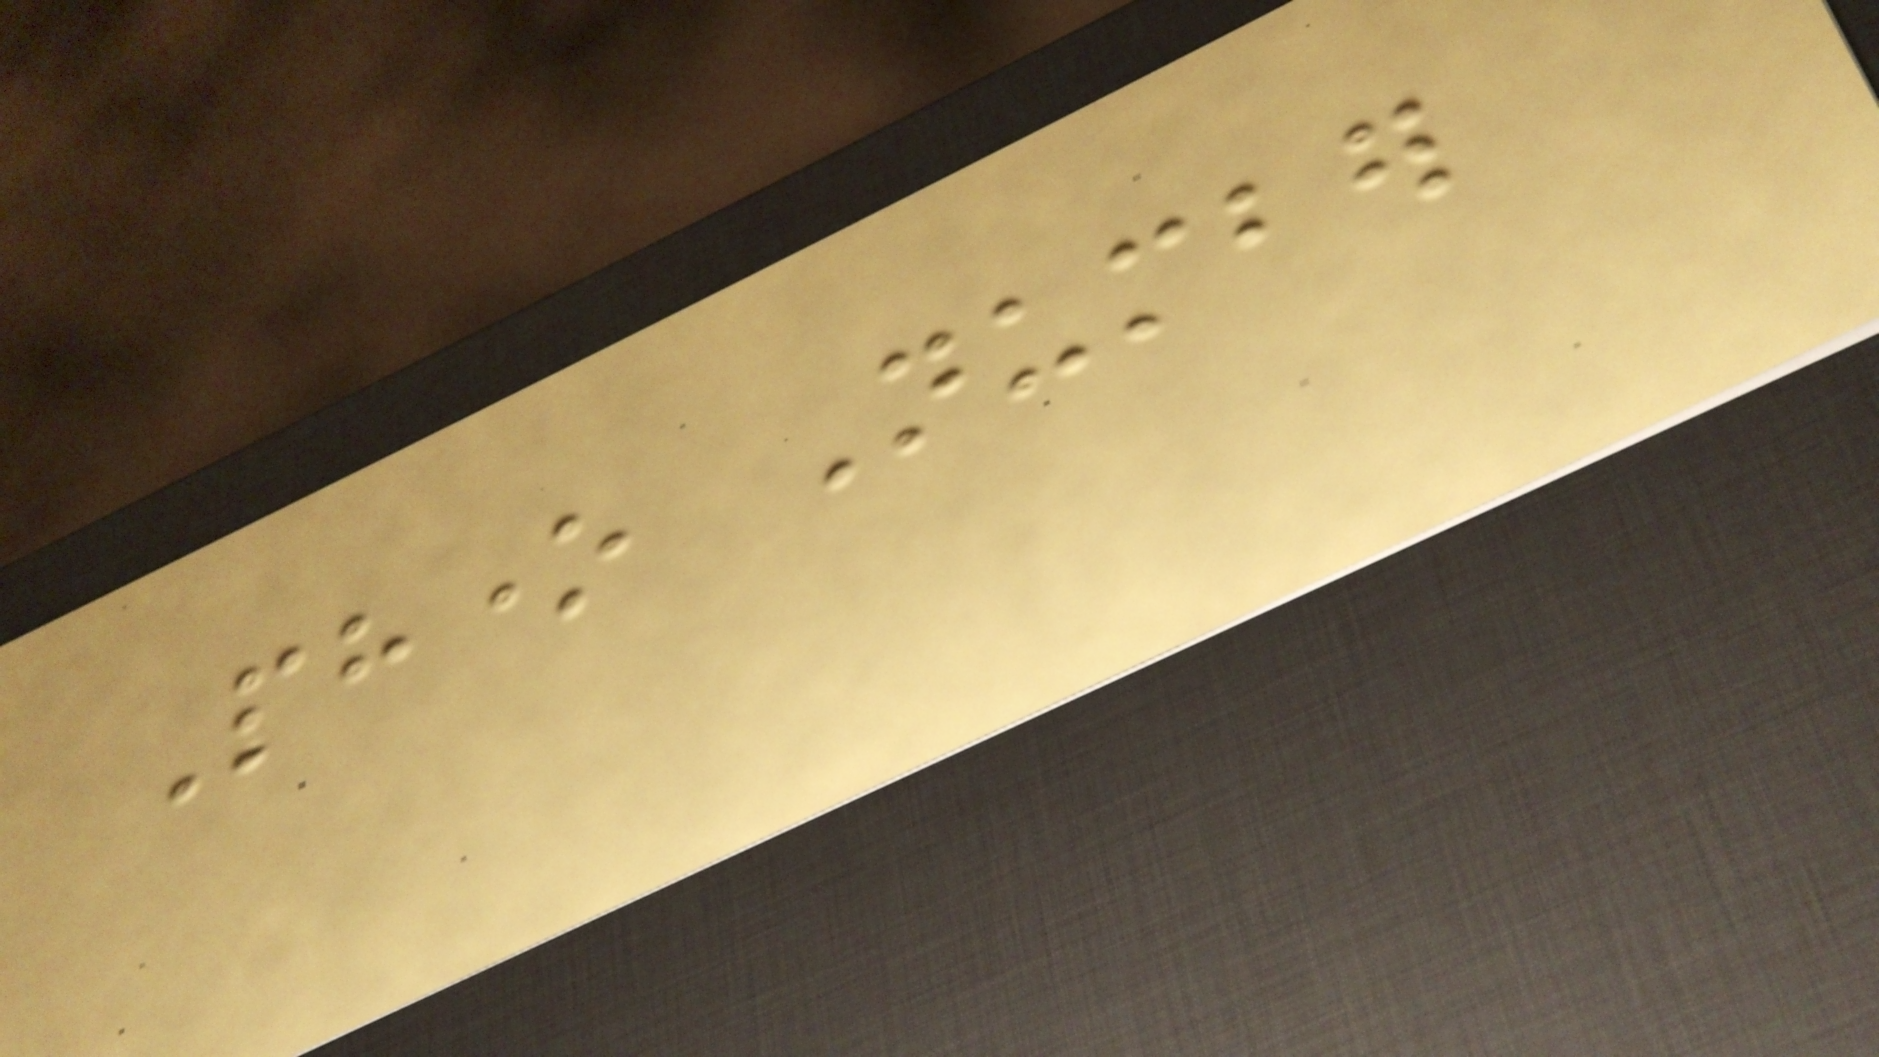Phone Number
